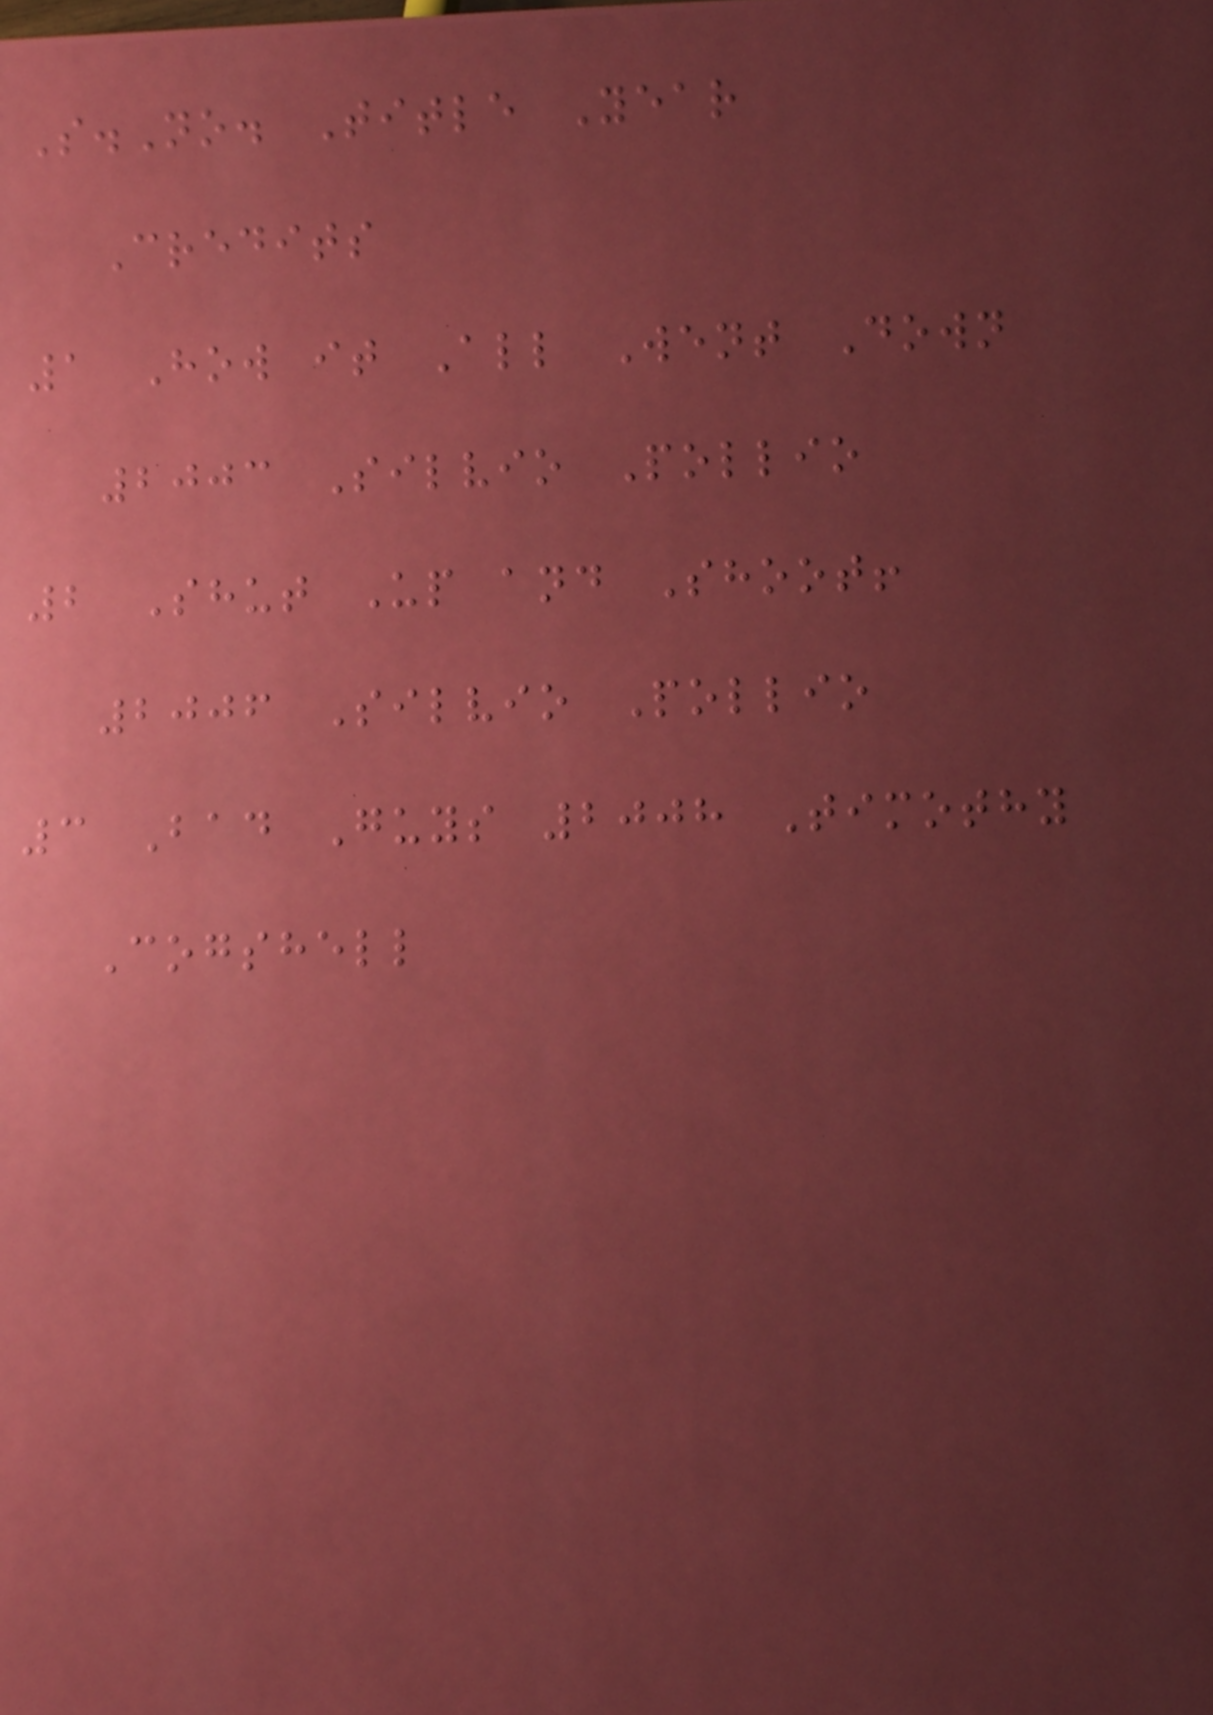S.No. Title Year
Credits
1 How it All Went Down
2003 Silvio Pollio
2 Shut Up and Shoot!
2006 Silvio Pollio
3 Bad Guys 2008 Timothy
Cogshell
